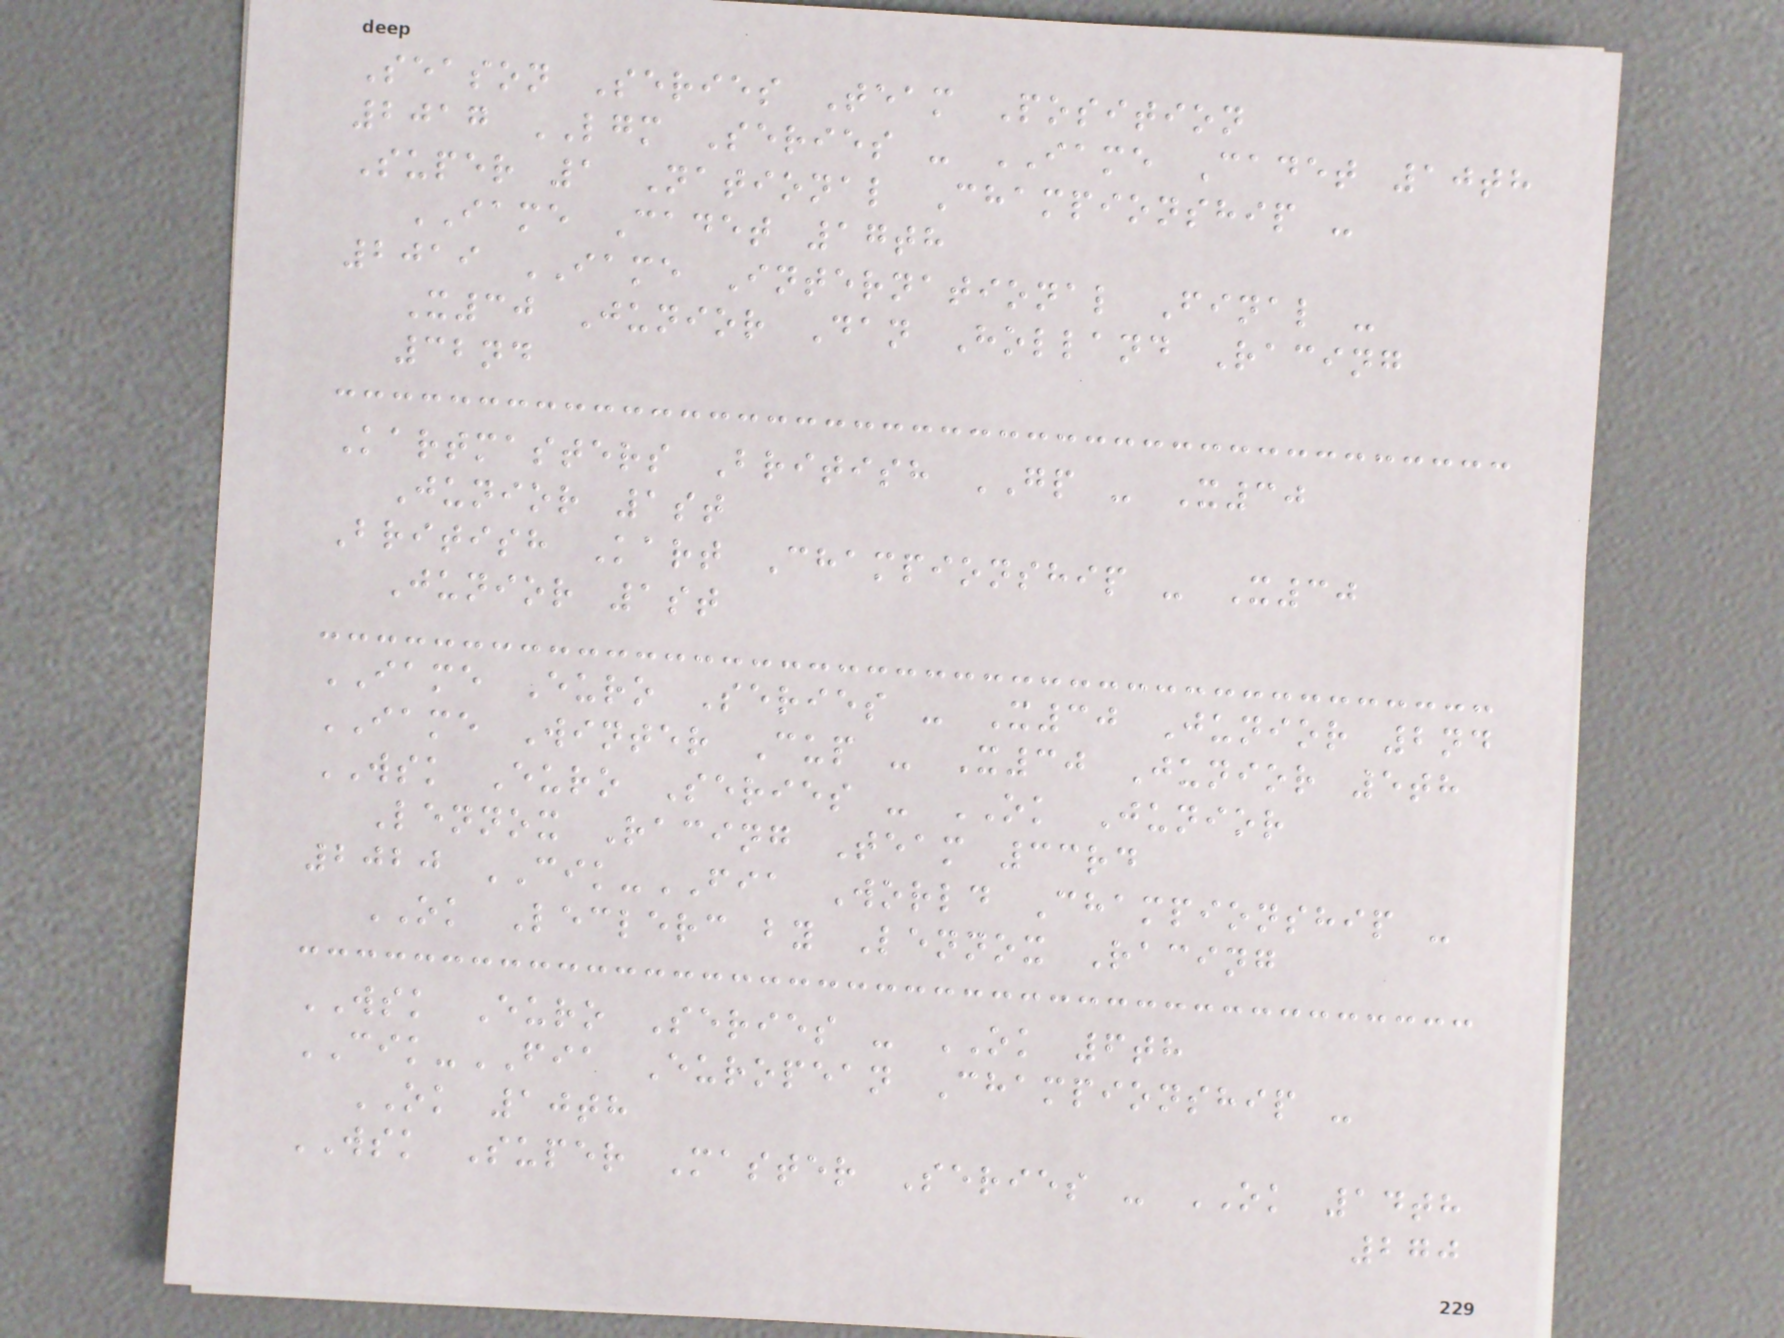Season Series Team Position
2017 LGM Series - IAME Cadet 10th
Super 1 National Championship -
IAME Cadet 17th
2019 IAME International Final -
X30 Junior Dan Holland Racing
32nd
Kartmasters British GP - X30
Junior 1st
British Kart Championship - X30
Junior 1st
IAME Euro Series - X30 Junior 2nd
IAME Winter Cup - X30 Junior 5th
WSK Euro Series - OK Junior
Lennox Racing Team 33rd
2020 CIK-FIA World Championship -
OK Leclerc by Lennox Racing
WSK Euro Series - OK 6th
CIK-FIA European Championship -
OK 10th
WSK Super Master Series - OK 14th
270
